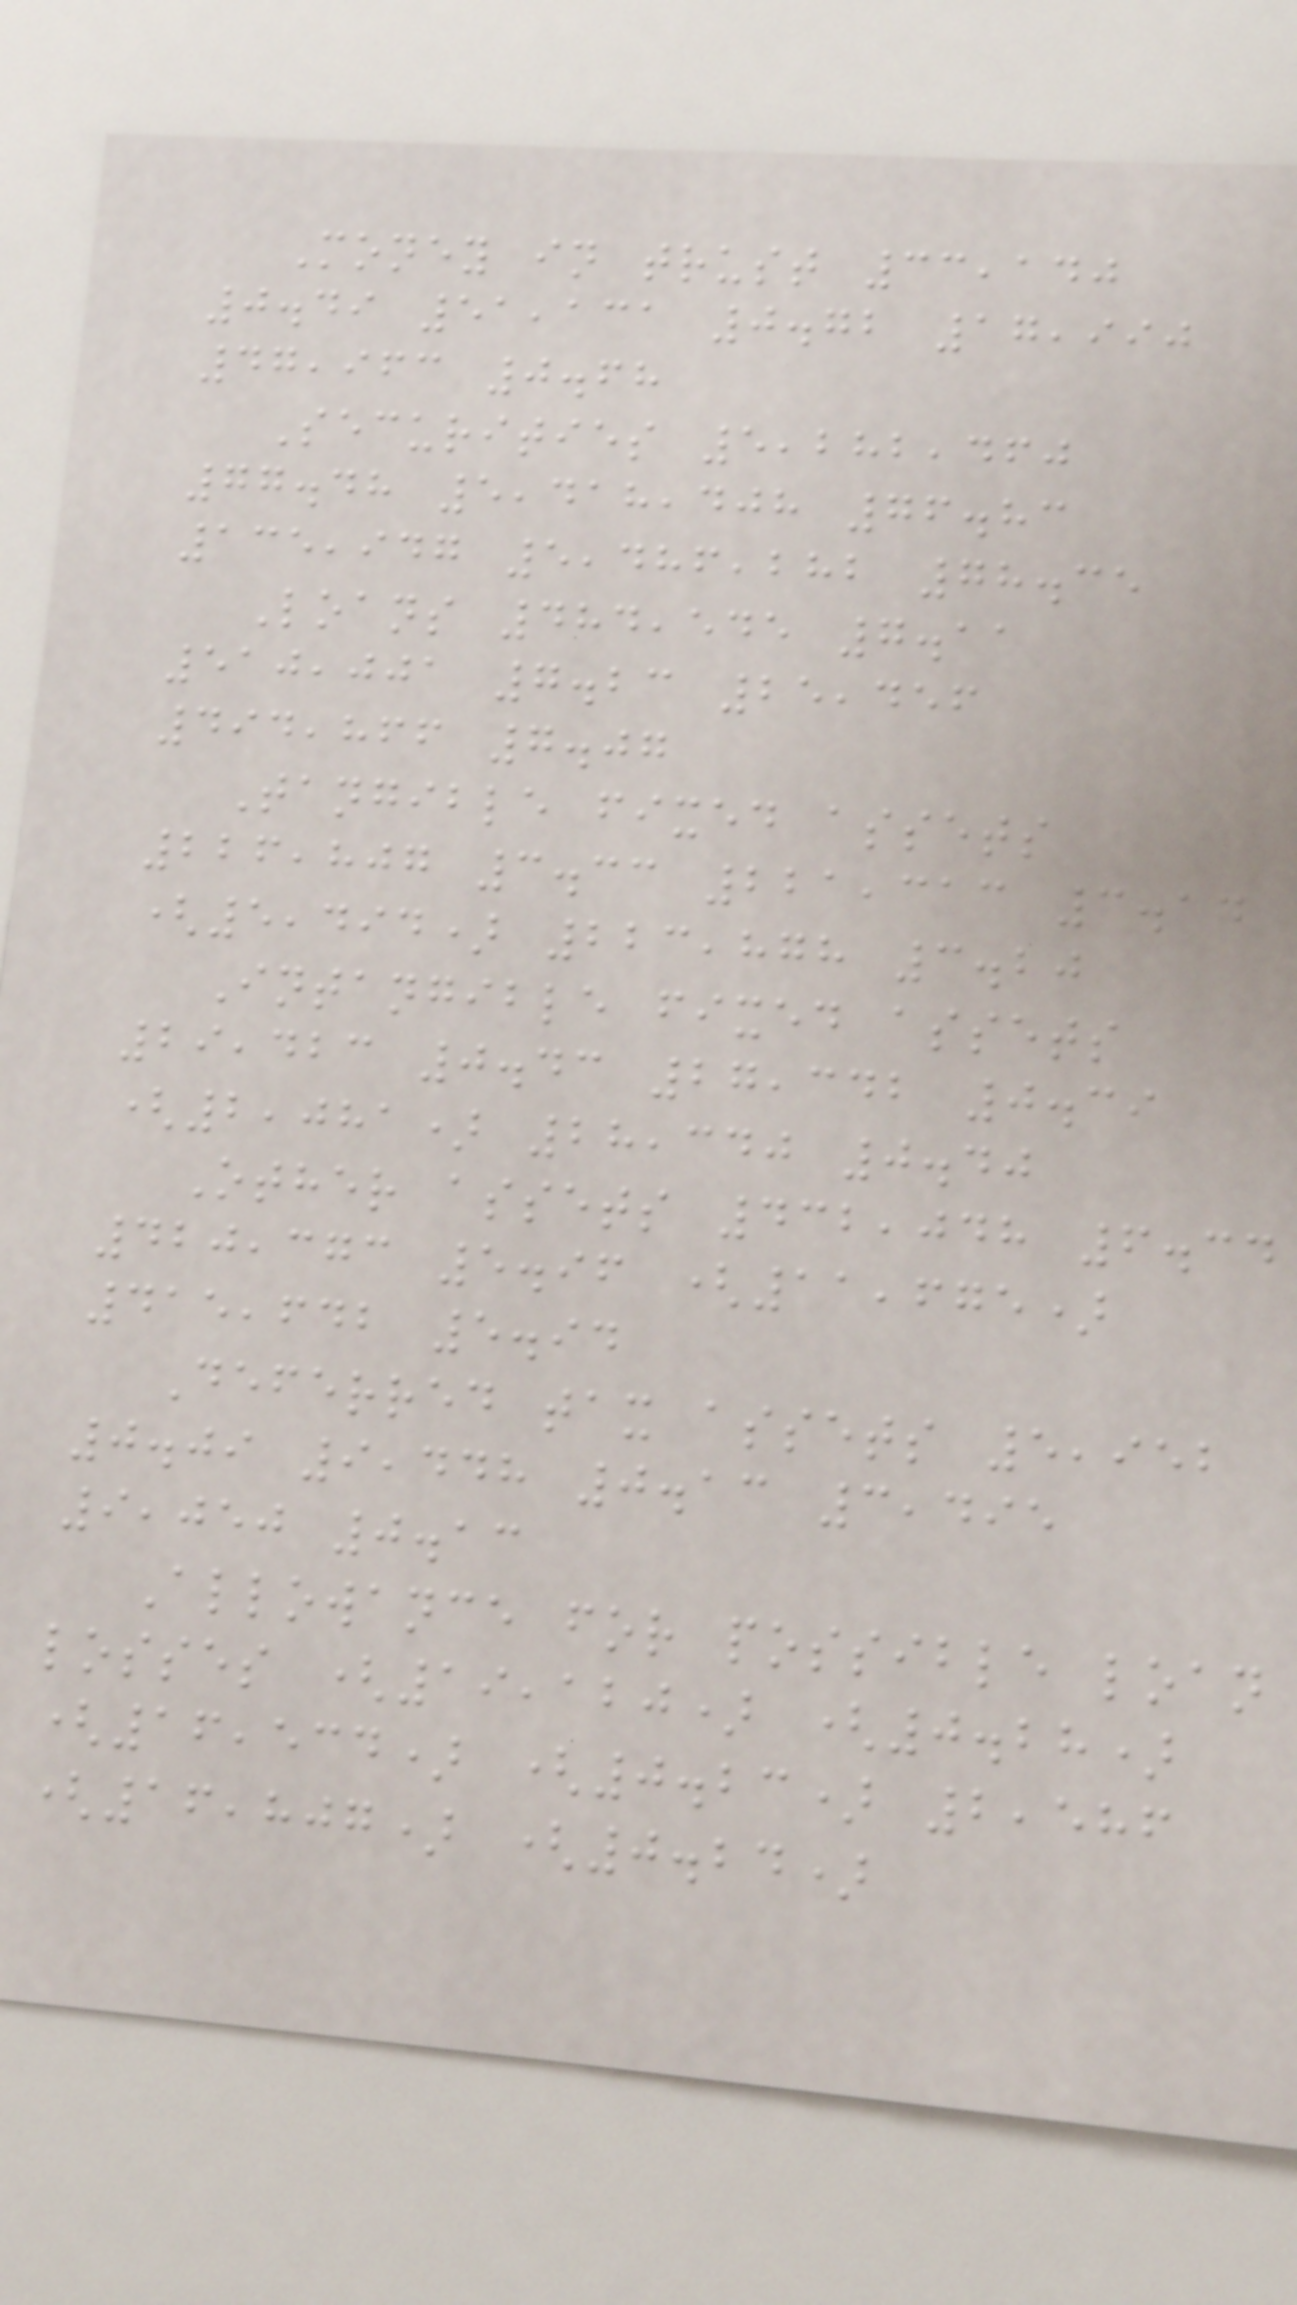Money in trust 33,140
0.49 51,131 0.72 17,990
47,963 0.68
Securities 5,282,460
77.48 5,418,408 76.83
135,947 5,486,282 78.35
Loans 484,545 7.11
510,001 7.23 25,456
494,866 7.07
Tangible fixed assets
226,807 3.33 221,313 3.14
(5,494) 223,878 3.20
Intangible fixed assets
29,423 0.43 27,342 0.39
(2,081) 28,340 0.40
Other assets 432,048 6.34
420,373 5.96 (11,675)
415,642 5.94
Deferred tax assets 5,952
0.09 9,448 0.13 3,495
9,050 0.13
Allowance for possible loan
losses (19,120) (0.28)
(16,534) (0.23) 2,586
(16,807) (0.24)
